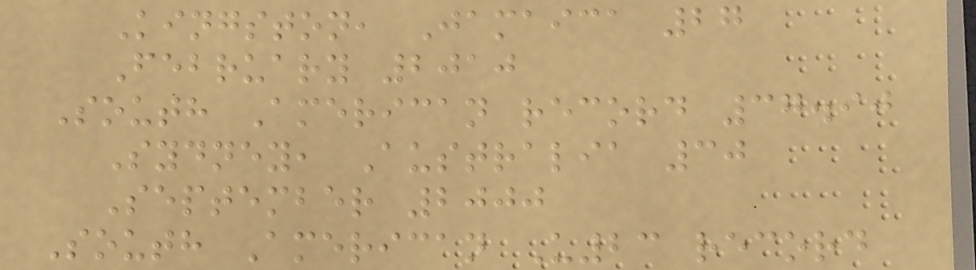Kingston, Jamaica 27
February 2010
South American record 37.90
Sydney, Australia 30
September 2000
South American U23 record
